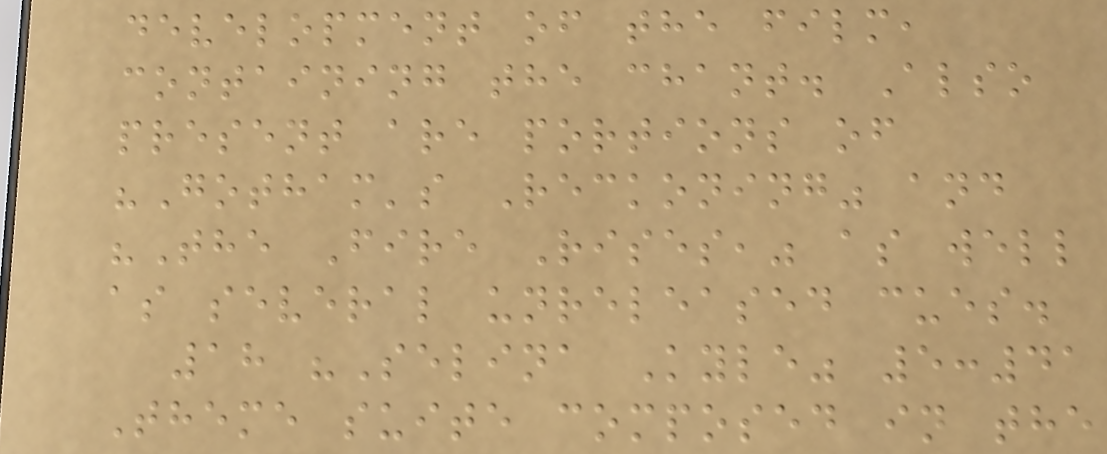development of the film,
containing the chant. Also
present are portions of
"Gotham's Reckoning" and
"The Fire Rises," as well
as several unreleased cues.
18 "Selina Kyle" 5:41
Theme suite composed in the
